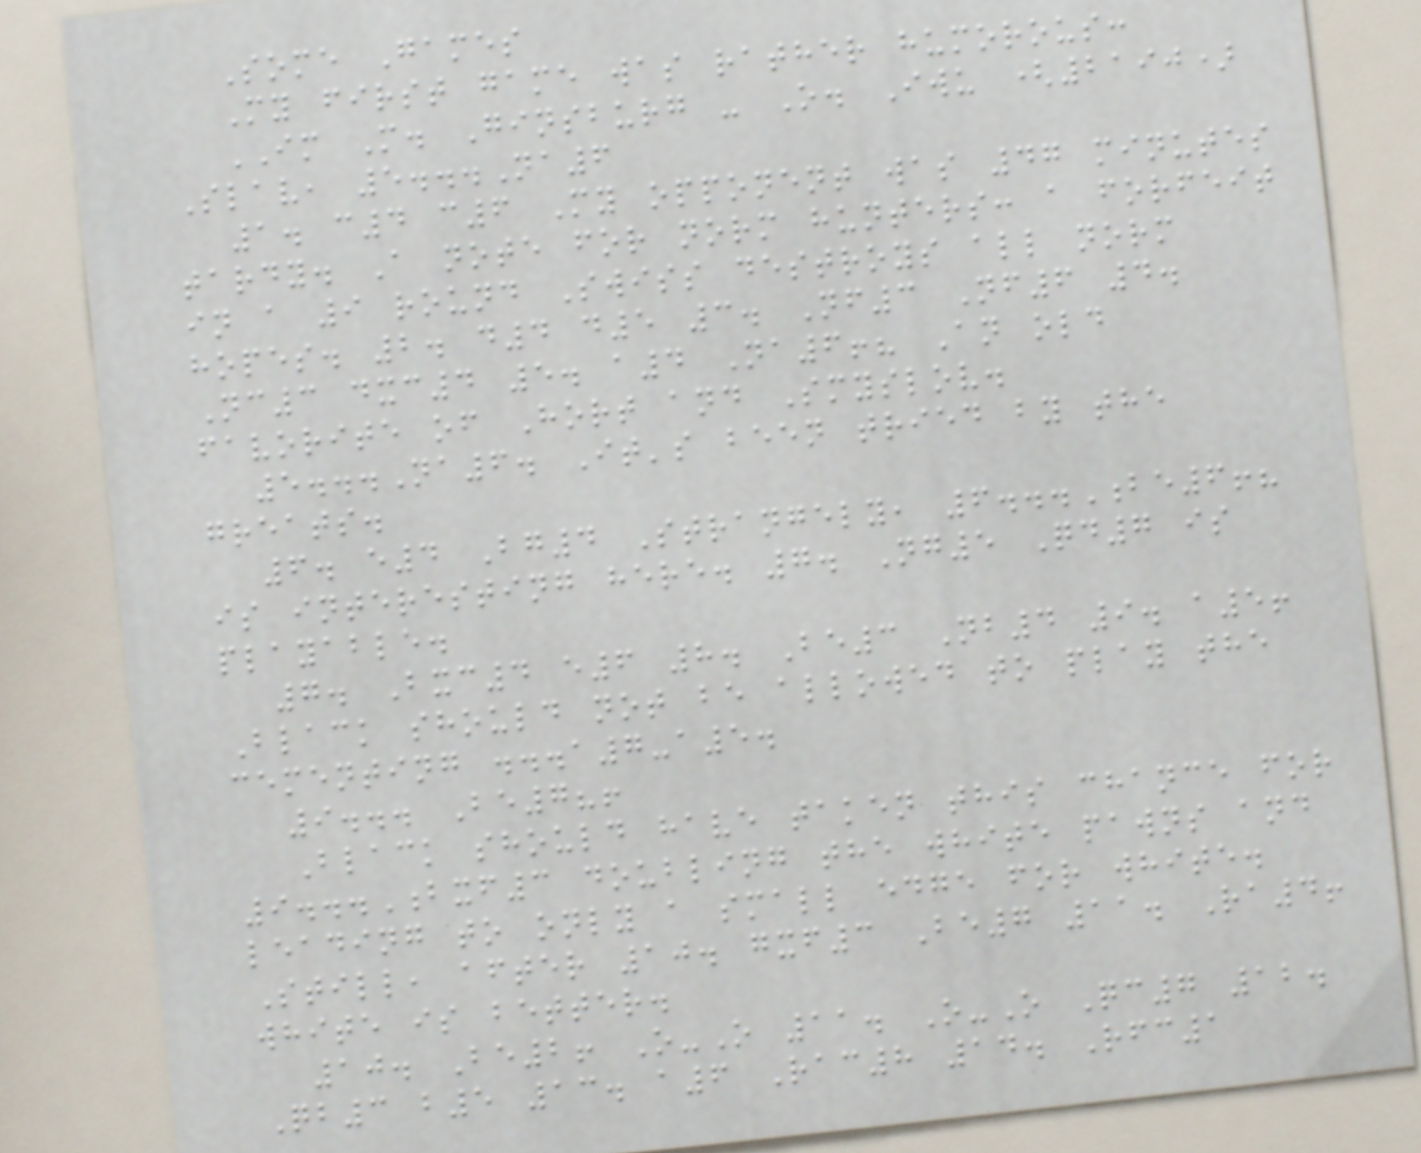Some Games
My first game was rather humorous:
IM M. Ginsburg - O. Iwu (2190)
Slav, 5...Na6
1. c4 c6 My opponent was 47 minutes
tardy. A note for norm hunters: a forfeit
in a 9 round Swiss destroys all norm
hopes. 2. d4 d5 3. Nf3 Nf6 4.
Nc3 dxc4 5. a4 Na6!? An old
favorite of Hort and Smyslov.
5...Na6. It's been tried by the
greats.
6. e4 Bg4 Strangely, 6...Be6!?
is interesting here. 7. Ng5 Qd7 is
playable.
7. Bxc4 e6 8. Be3 Nb4 9. a5!
Black should not be allowed to play the
cementing ...a7-a5.
9... Be7?!
Black should have taken this chance for
9...Bxf3 doubling the white pawns and
leading to only a small edge for white.
Still, after 10. gxf3 Be7 11. Ra4!
white is better.
10. Be2! O-O 11. O-O Qc7 12.
Qb3 b5 13. a6 Rac8 14. Rfc1
